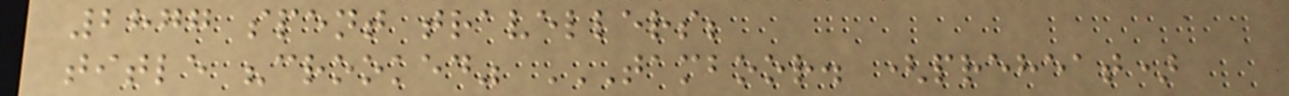2877 spent travellers;
title "crooked" TAMBOOR. (PREHEAT)
